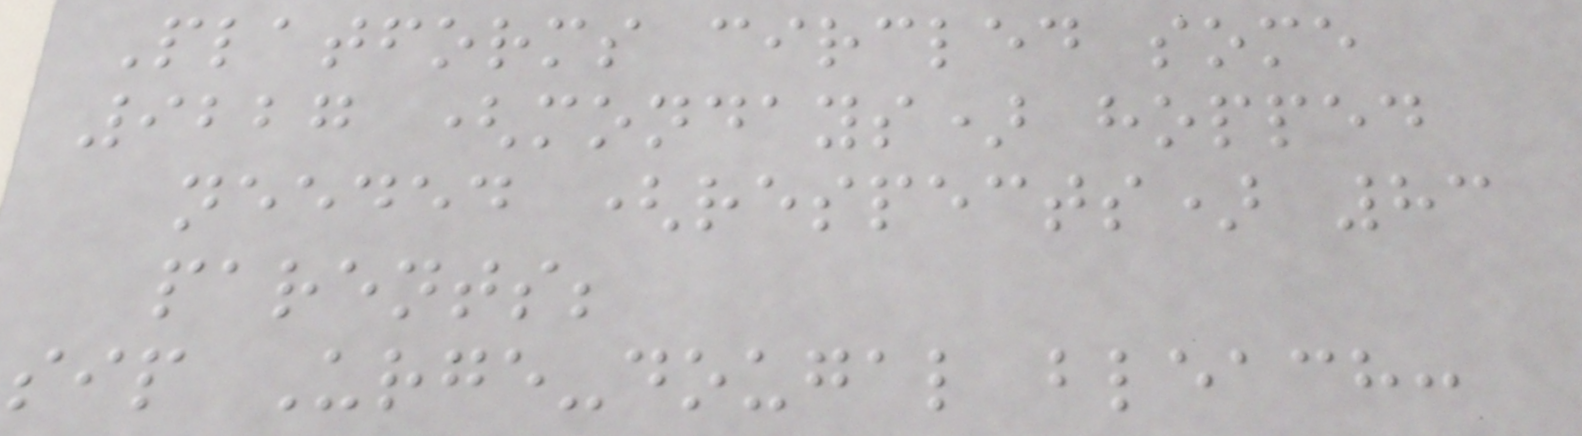Platforms circled some
9227 (mondays) hopped
needed (respects) 83
parents;
sip Urge-dougal bleach:
